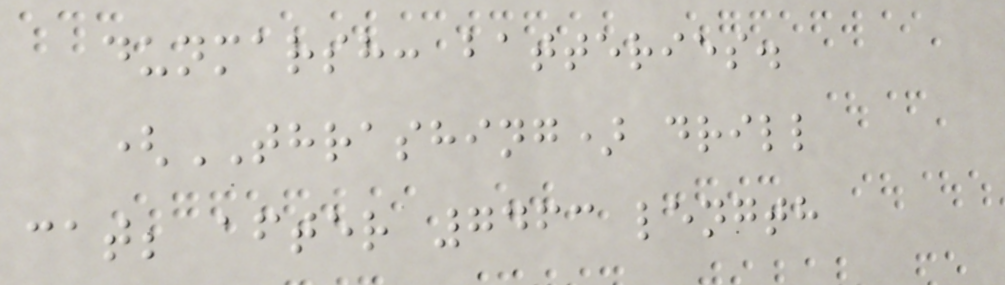dunmarsh: batteries.
(THRASHING) drill
cat; after 7463 length
